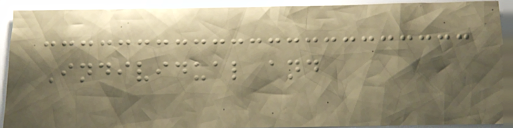Individual and
